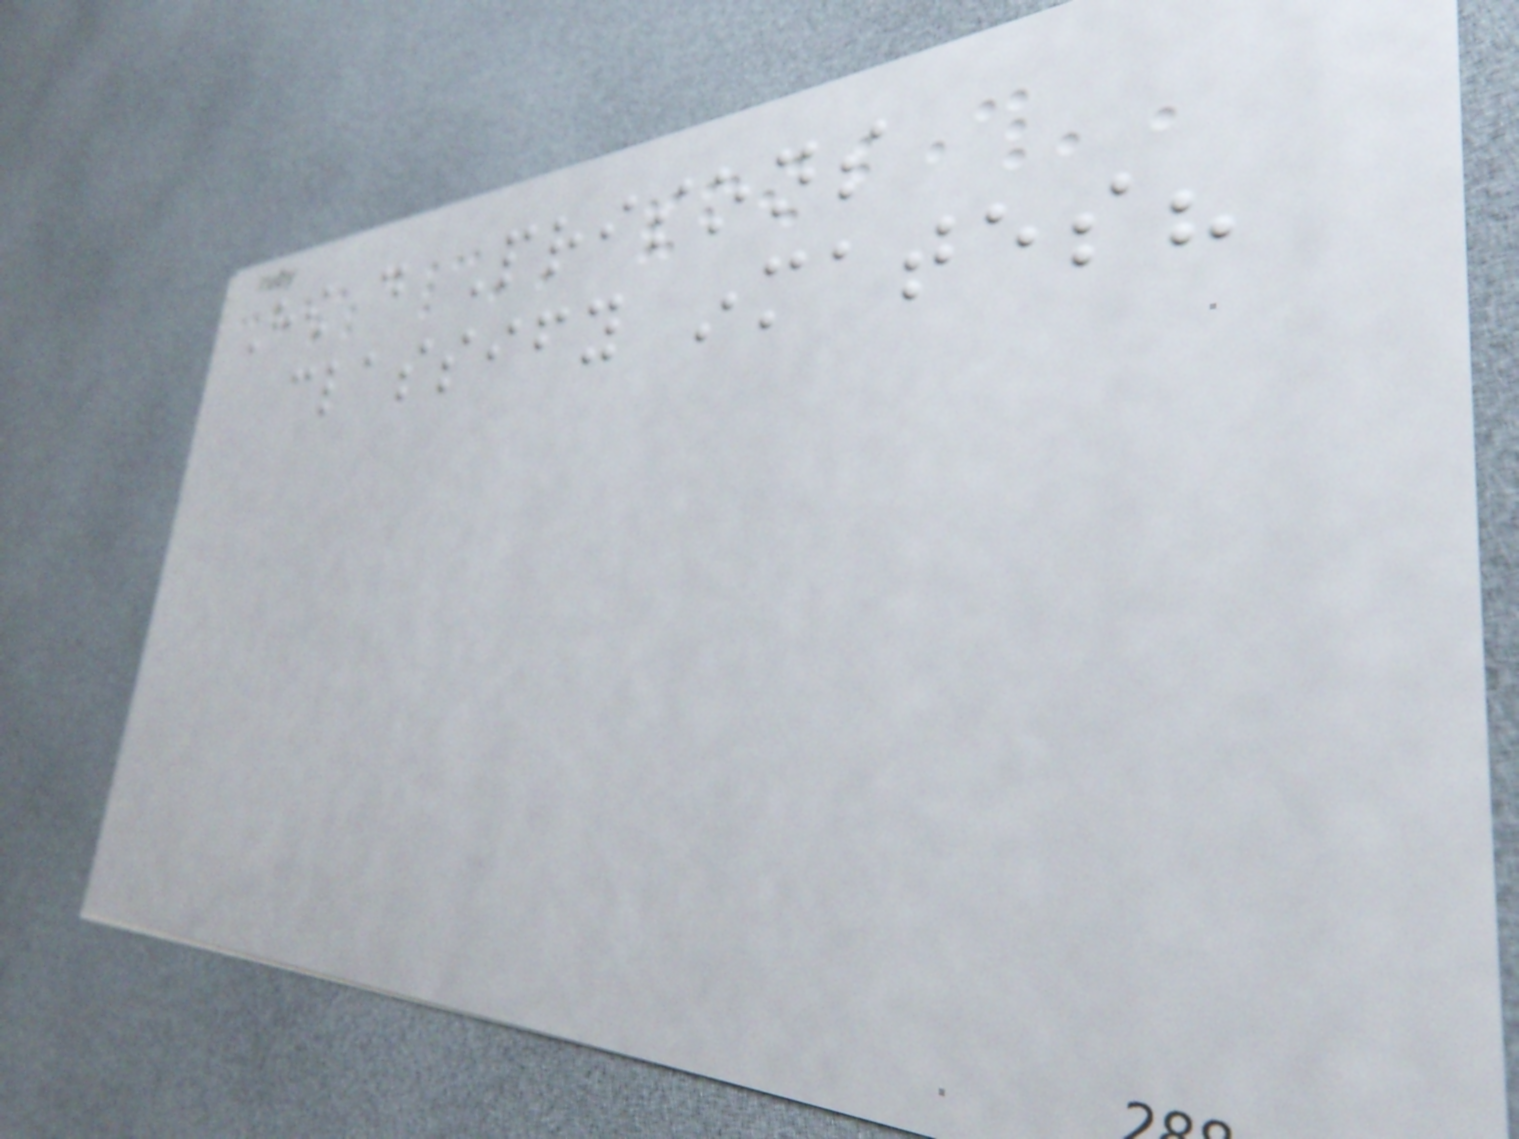How do Prisons
classify inmates?
